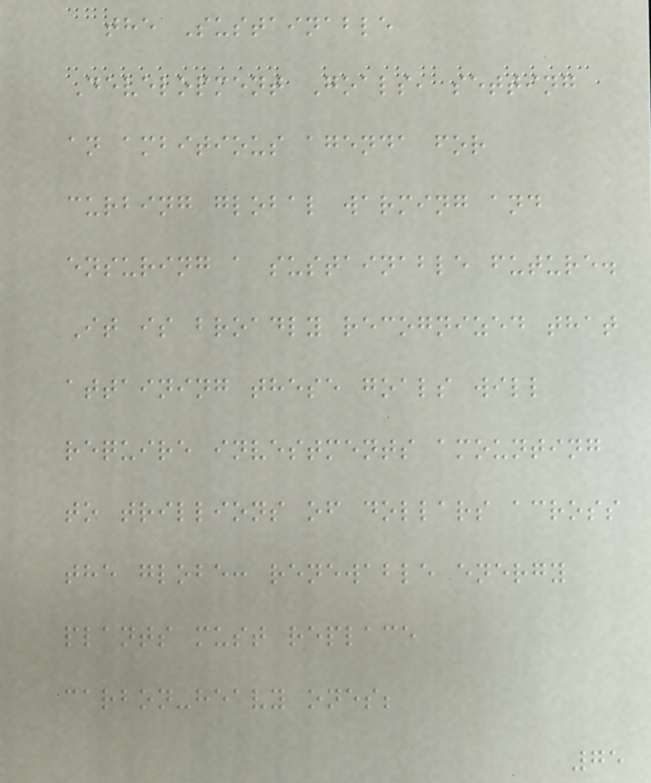the Sustainable
Development Goals, setting
an ambitious agenda for
curbing global warming and
ensuring a sustainable future.
It is broadly recognized that
attaining these goals will
require investments amounting
to trillions of dollars across
the globe: renewable energy
plants must replace
carbon-heavy ones;
75
